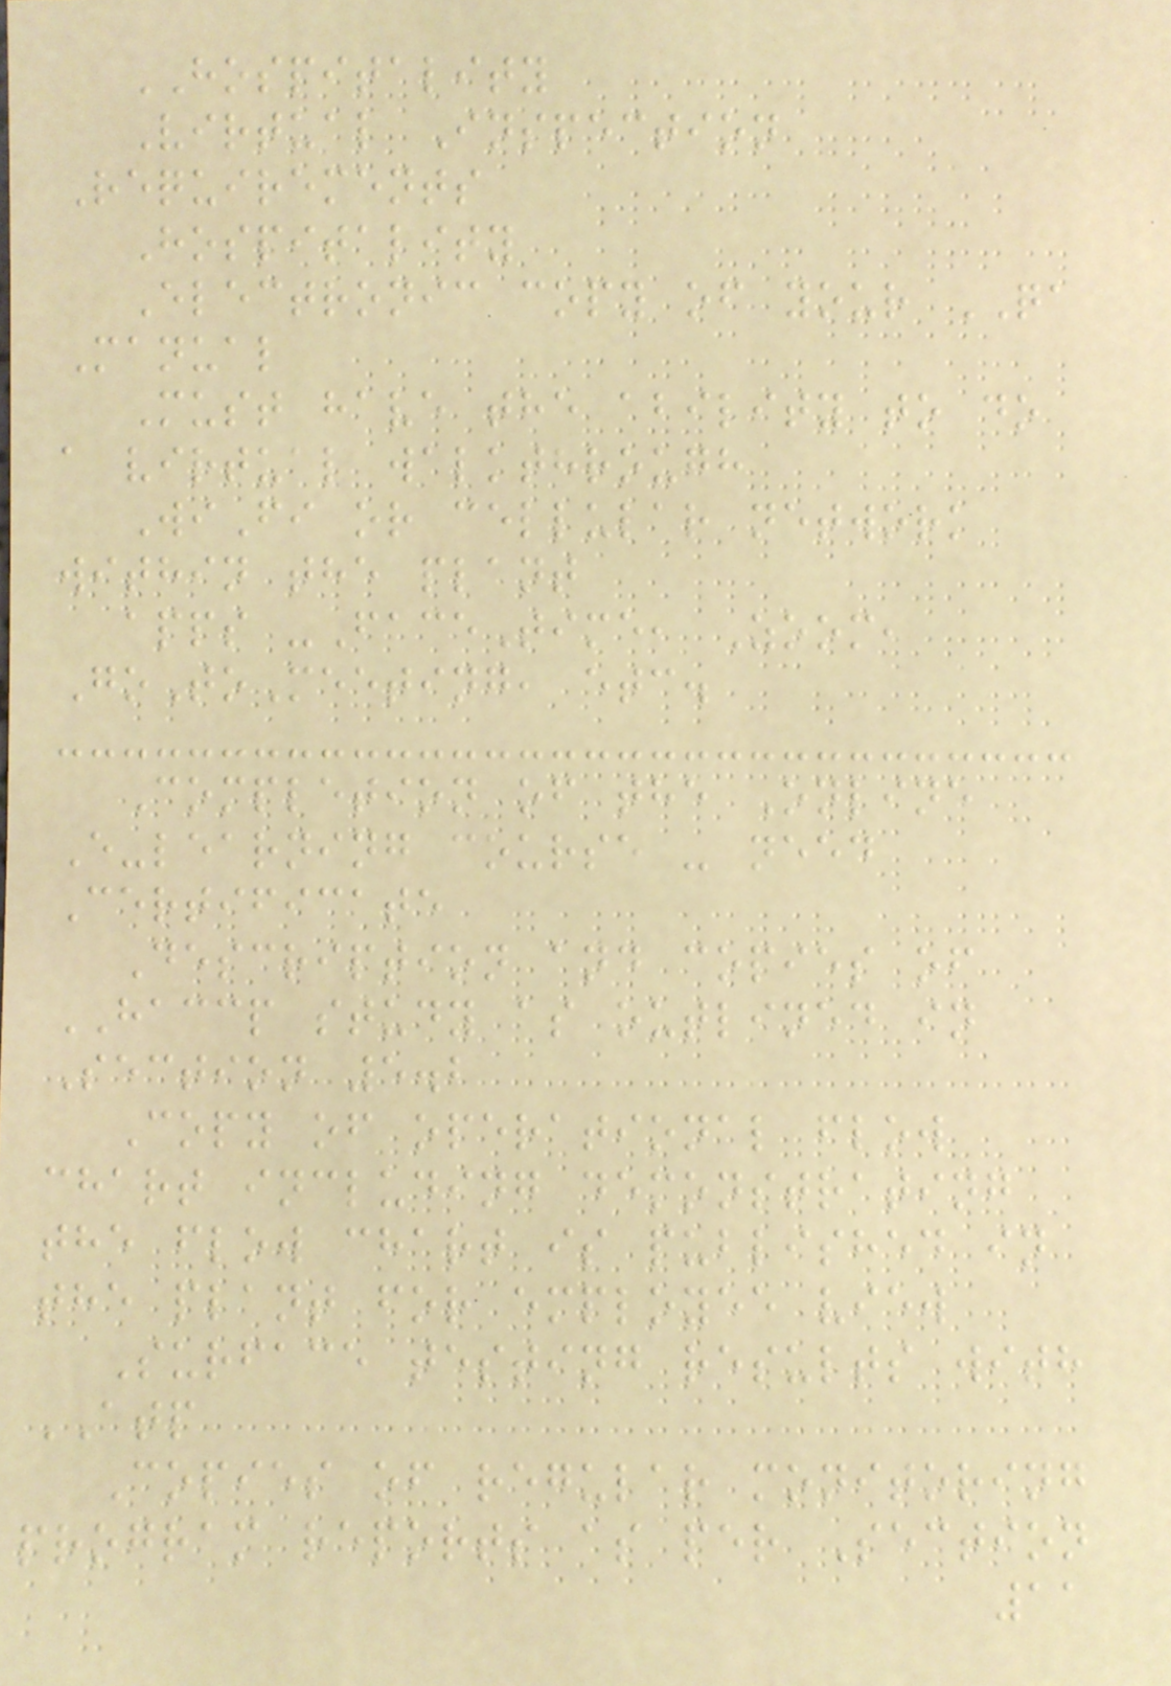HOSPITALITY
Virtual Inspection
Requirements
Hospitality
Electronic copy of your QA
Manual
Must have the ability to do
a virtual walkthrough
WiFi or cellular network
within the plant
apps -FaceTime, Zoom,
GoToMeeting, etc.
Completion of the Online
E-learning course - need
Certificate
Description and copies of
HACCP study as outlined in
Section 5.2
Copy of operational flow
chart including demonstrating
the flow chart is published in
the plant for employee view
Surface testing results with
ATP
Copies of regular monitoring
program reports as per Section
11
